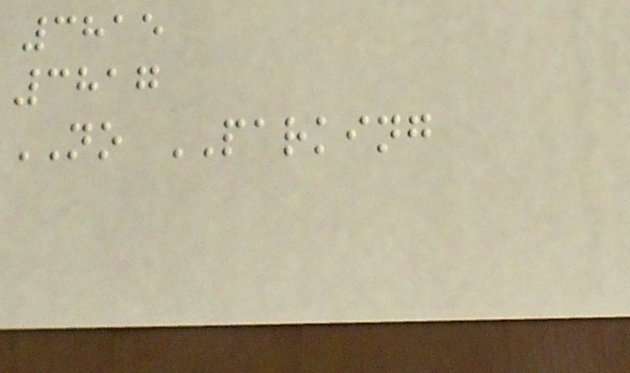3815
3817
NO PARKING
